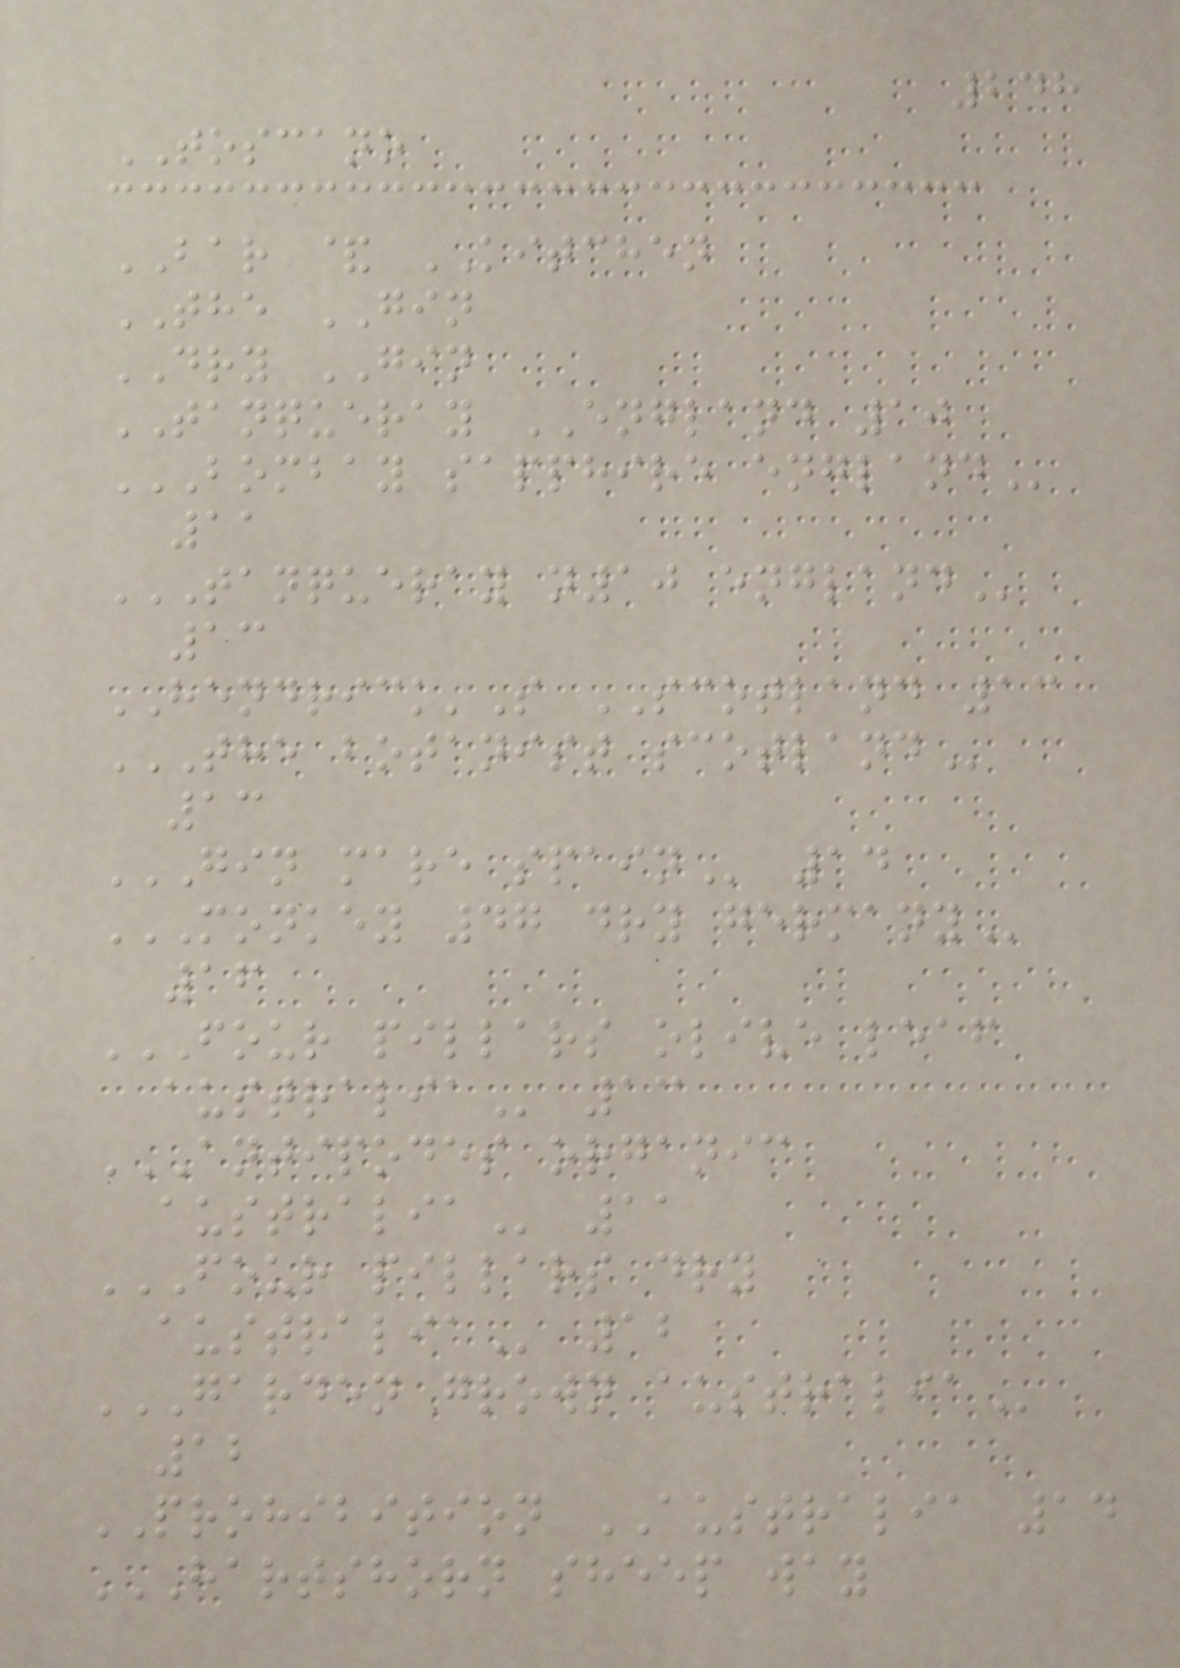248
TOSCANO
BAR & KITCHEN
THE GIN
DRY GIN
TANQUERAY ENGLAND 10
BOMBAY SAPPHIRE ENGLAND
11
TANQUERAY N10 ENGLAND
13
HENDRICK'S SCOTLAND 13
THE BOTANIST SCOTLAND
13
GIN MARE SPAIN 14
MONKEY 47 DRY GERMANY
16
FOUR PILLARS OLIVE LEAF
AUSTRALIA 13
ANTIPODES ORGANIC
AUSTRALIA 11
FOUR PILLARS DRY
AUSTRALIA 12
GARDEN GROWN AUSTRALIA
12
PROHIBITION AUSTRALIA 14
HARTSHORN SHEEP WAY
